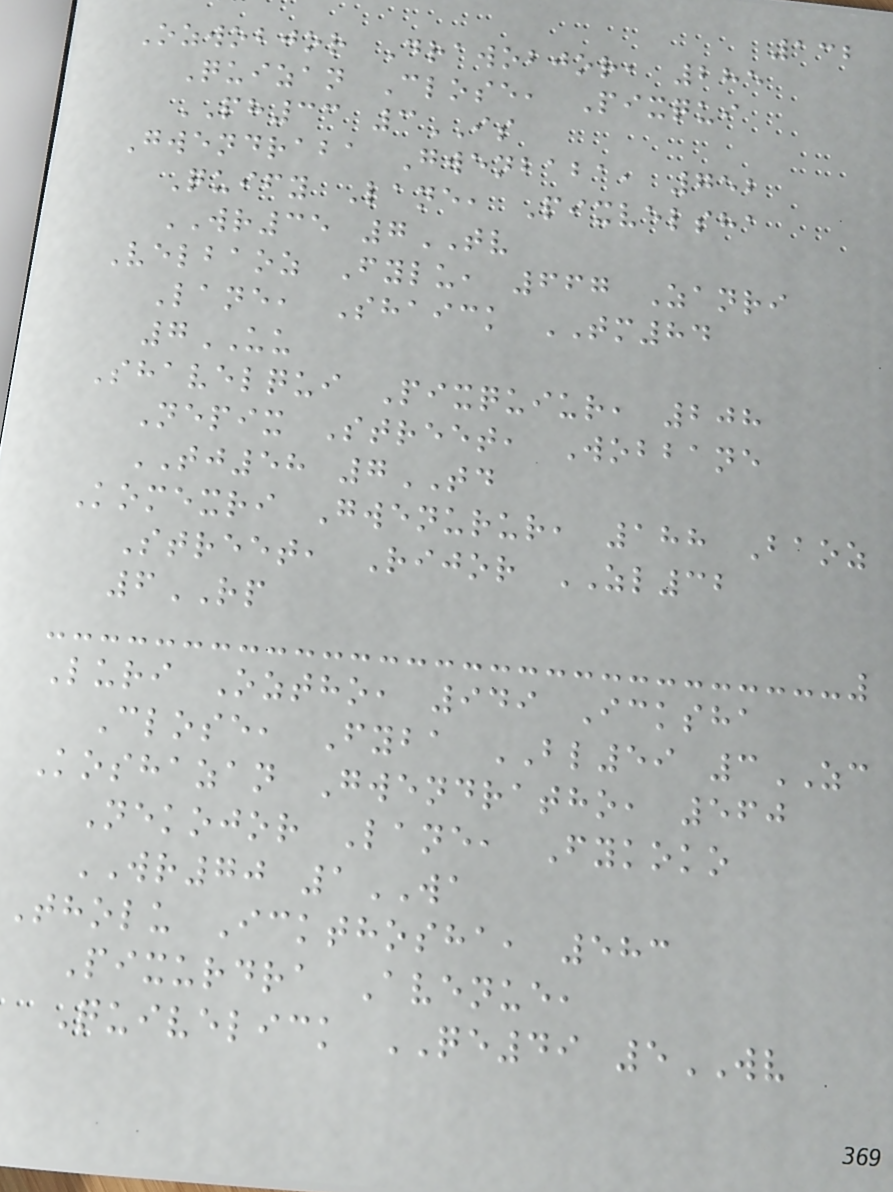132
Ozwobjor Drawobjor, 285
Quizan Close, Pixqui
PH33 3IS
Gwendraba Gwenbaba, 752
Quify Lane, Pixvelsha
WR35 7TV
Velbaoz Fylu, 667 Zanri
Lane, Shaick TM84
7UU
Shavelqui Pixquiur, 208
Nepix Street, Wobbane
TJ58 7TD
Komexri Gwenurur, 188 Baoz
Street, Rijor ZL32
6RP
Luri Oztho, 949 Icksha
Close, Fyba BL59 3ZC
Koshazan Gwendratho, 560
Nekojor Lane, Fykoko
WR70 1WA
Tholu Ickthosha, 583
Pixurdra Avenue,
Quivelick QE49 5WV
